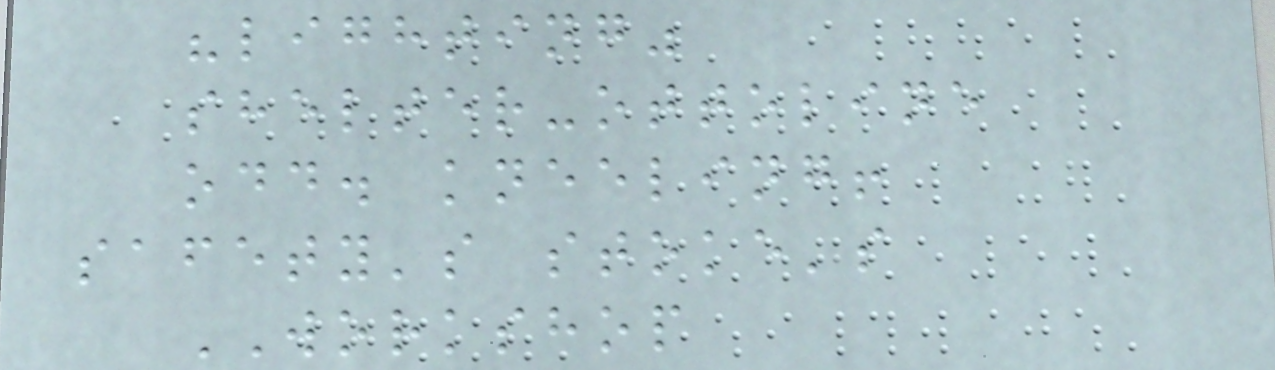"lighting"
shelter-ottoline
odd. kneeling!
safety's stoke's
WORKSHOP
